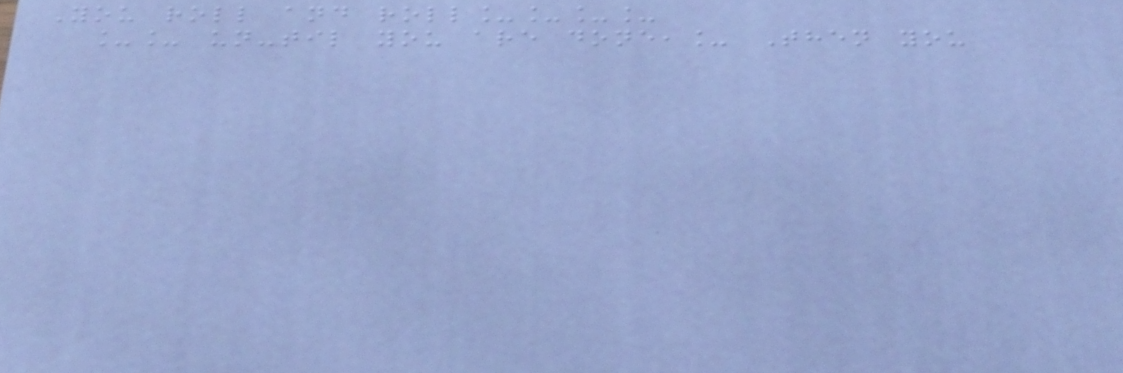You roll and roll____
__ un-til you are done,_ Then you
